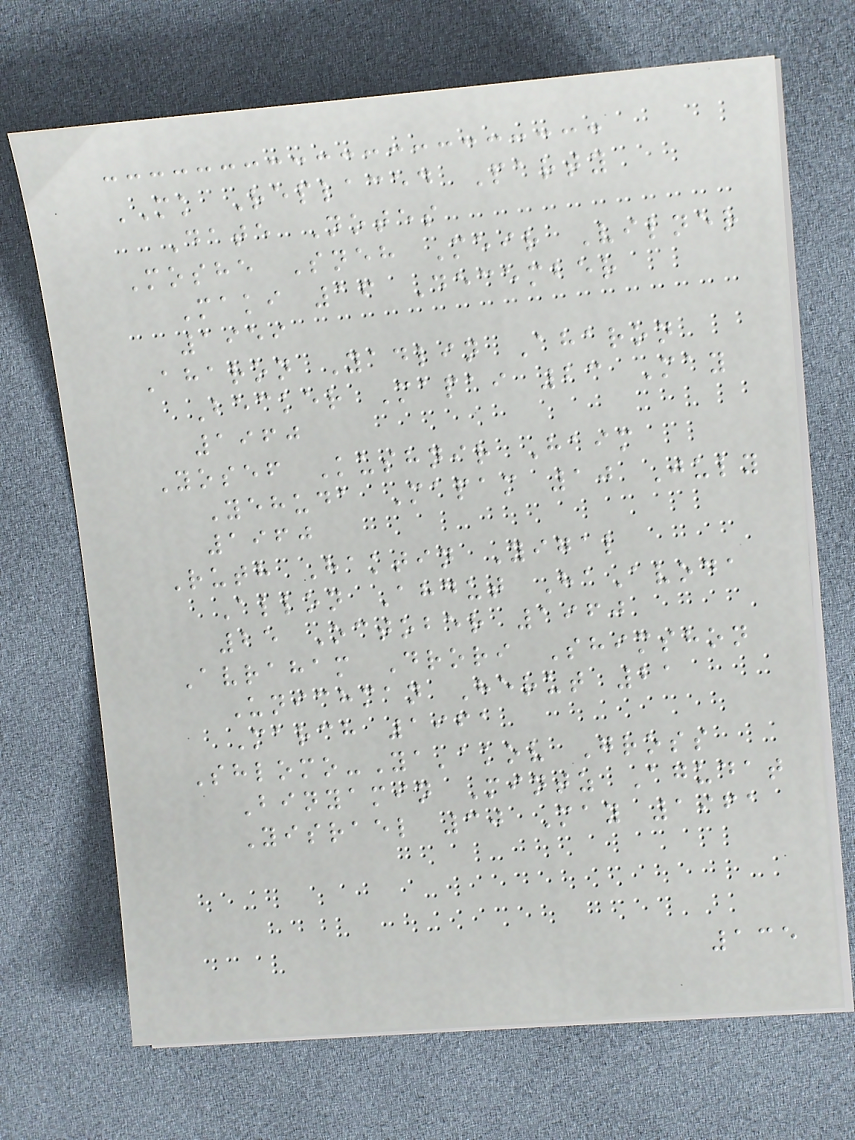MK Replaced Party
Date Notes
Moshe Sneh Meir Vilner
Maki 16 December
1959
Aharon Yadlin Aharon
Becker Mapai 23 May
1960
Yosef Kushnir Haim
Yehuda Mapam 10 July
1960
Ruth Haktin Yigal
Allon Ahdut HaAvoda
25 October 1960
Avraham Drori Shimshon
Unichman Herut 21
March 1961
Shlomo-Ya'akov Gross
Binyamin Mintz Agudat
Yisrael 30 May 1961
135
